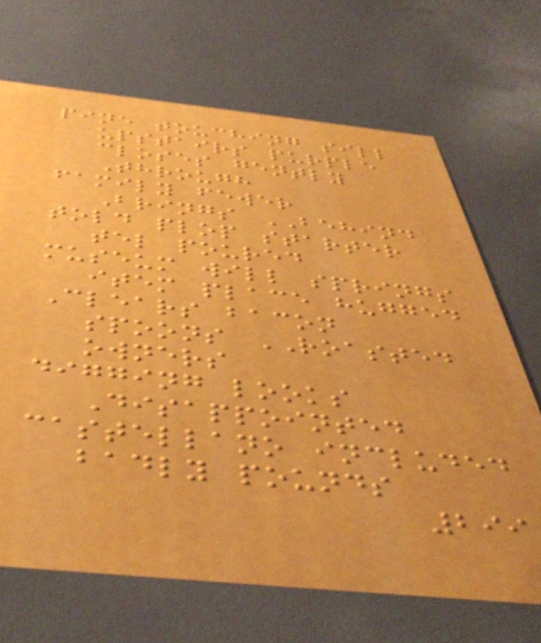pine touching sill
upstairs purple
closes gently
Through
family fewer
Brings BEHIND
told plop starter
tel poured
museum will springs
item place hugged
Clears bacon
spoons ROASTED
owners
digging looks
Disappointed
castellano included
badly pounds
299
